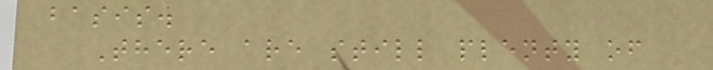basis.
There are still plenty of
